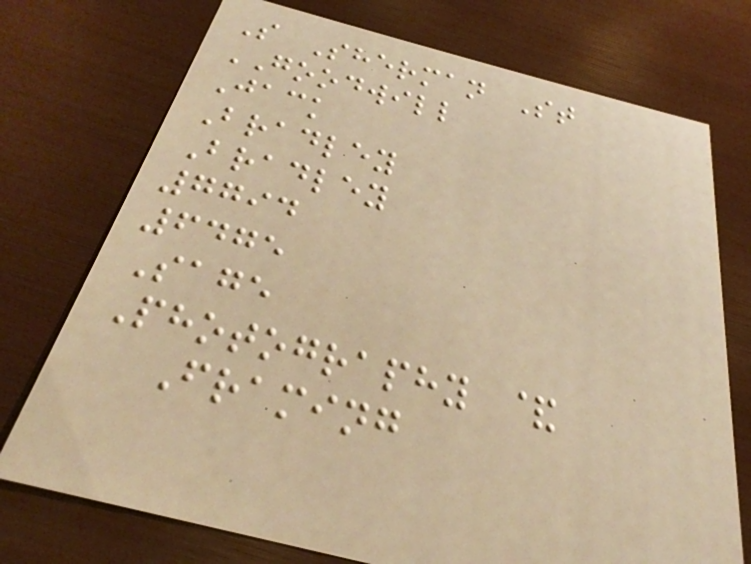S Sherman St
GOODWILL
Jack
Bradley
Bradley
7794
6475
Sage
Photography &
Framing
